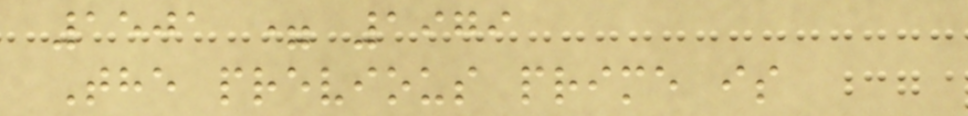1501 = 1979
The previous prime is
